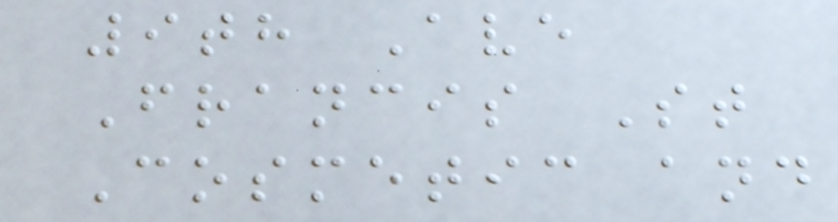9th Ave
Francis St
Cosmetic and
